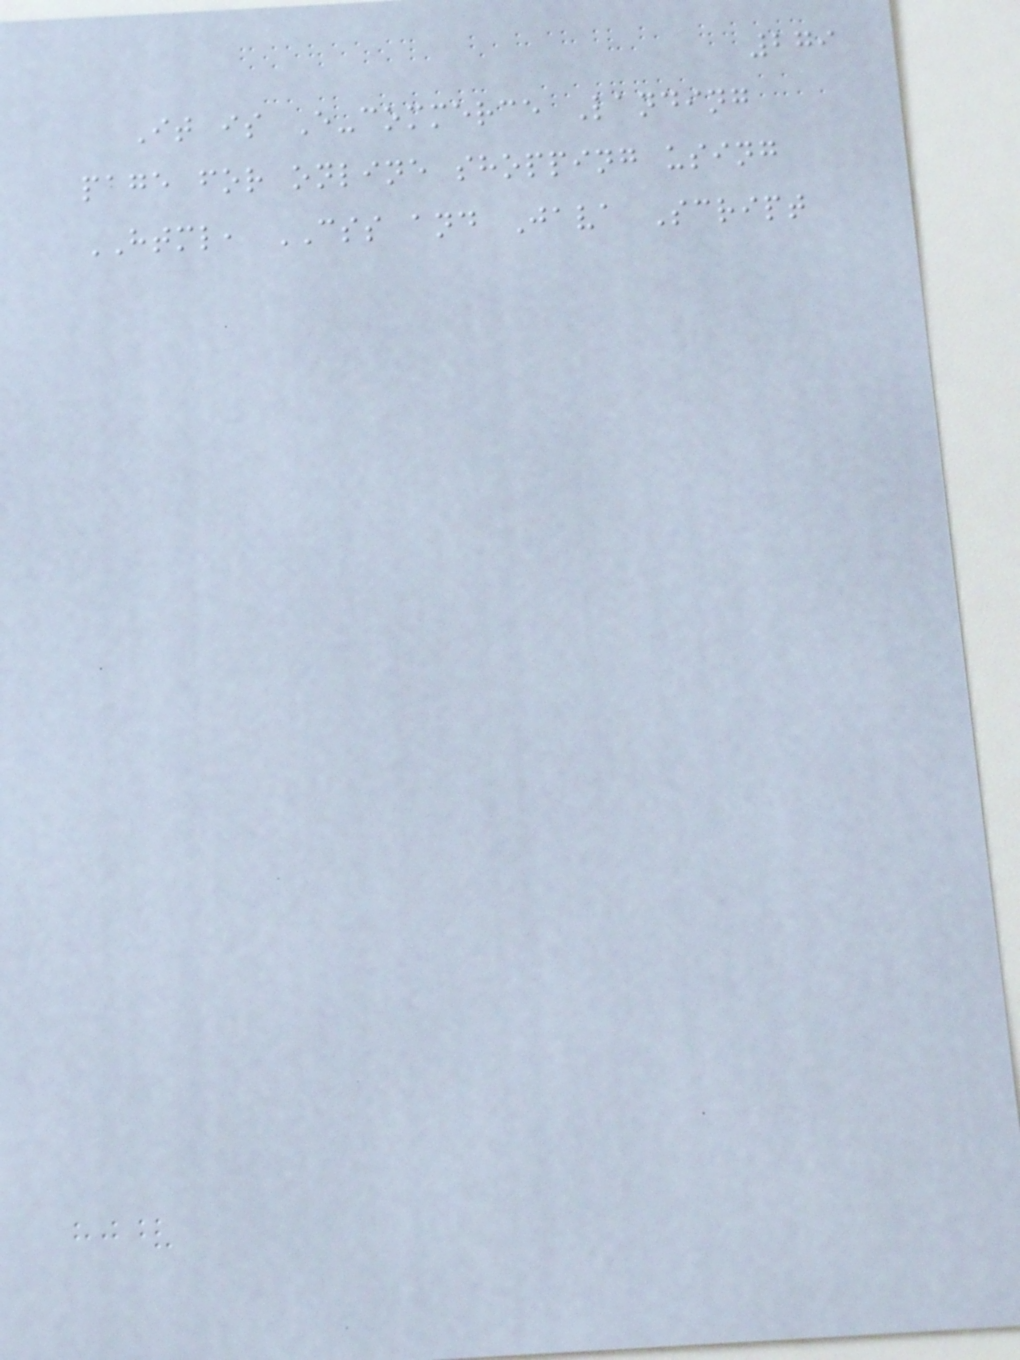279
It is E-commerce Landing
page for online shopping using
HTML, CSS and Java Script
